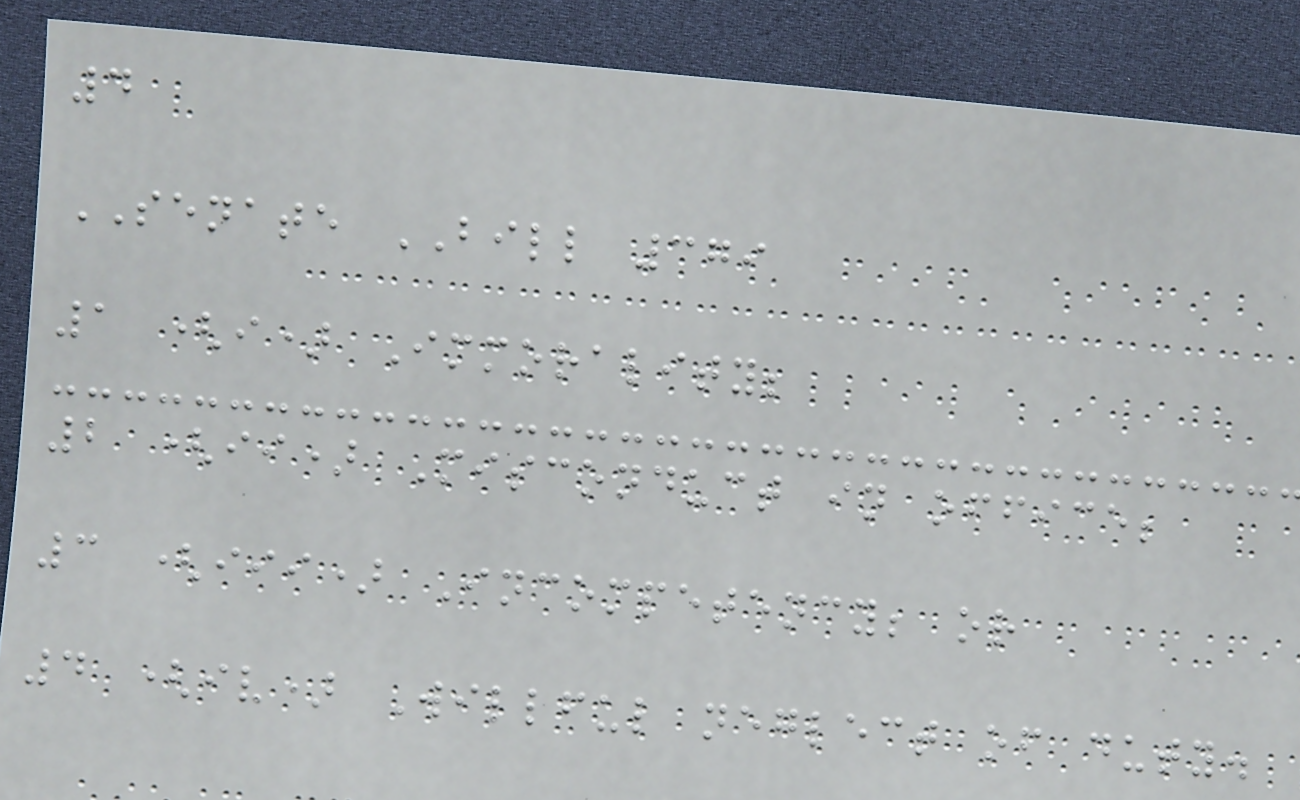4
SENATE BILL 379
1 (i) Immorality;
2 (ii) Misconduct in office;
3 (iii) Incompetency; or
4 (iv) Willful neglect of duty.
